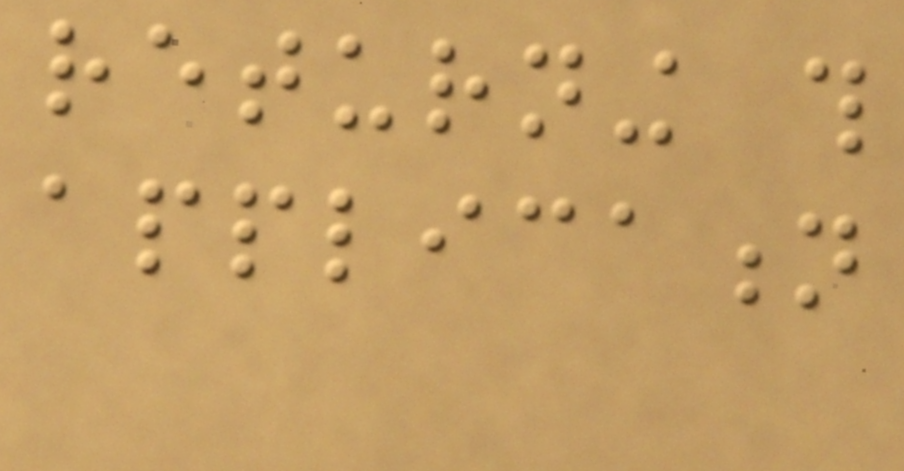returning this
application
